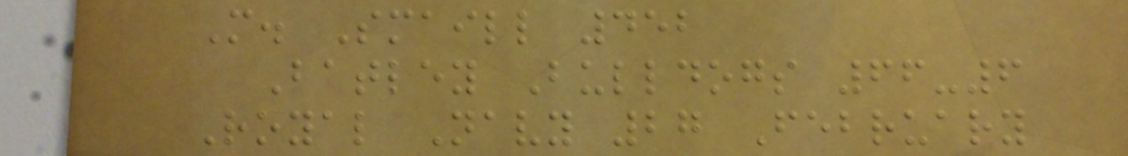M. Smaill 452
Batley Bulldogs 66-6
Royal Navy 27 February
